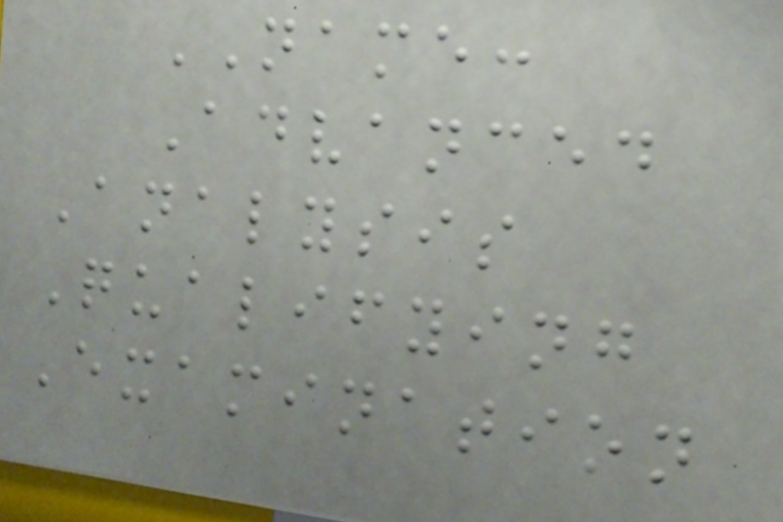NAME:
Advanced
Analysis
Qualifying
Examination
